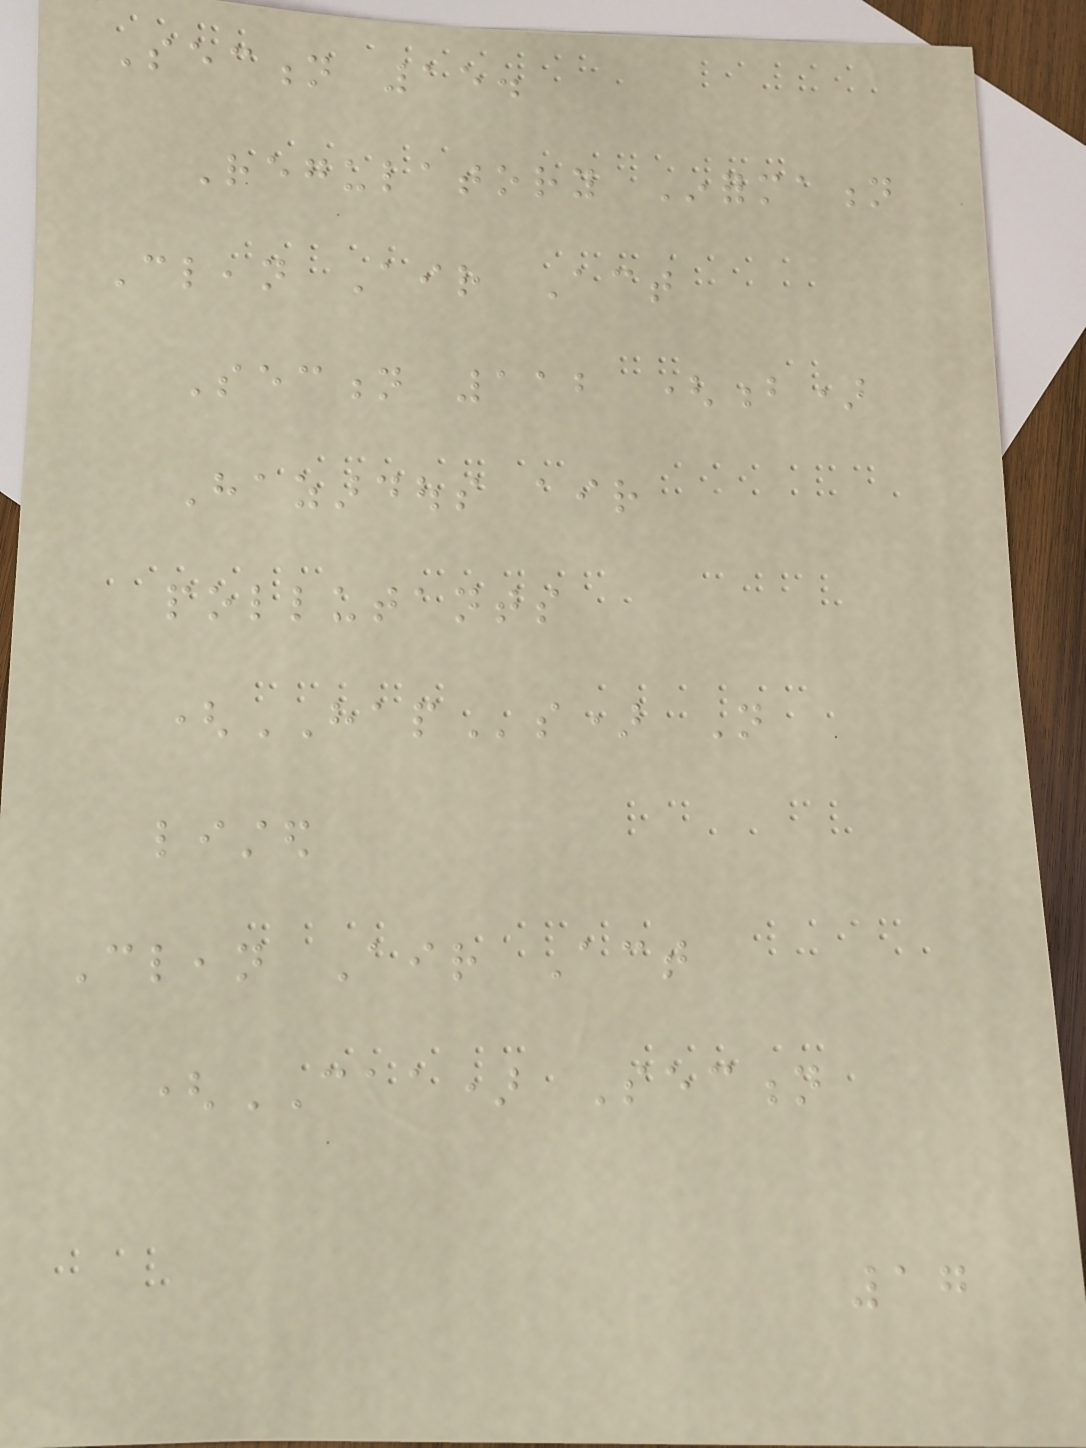Section 15.
Regulatory Information
Clean Air Act
Section 112 (b)
Hazardous air
pollutants
(HAPs) Not
listed
Clean Air Act
(CAA) Section
17
